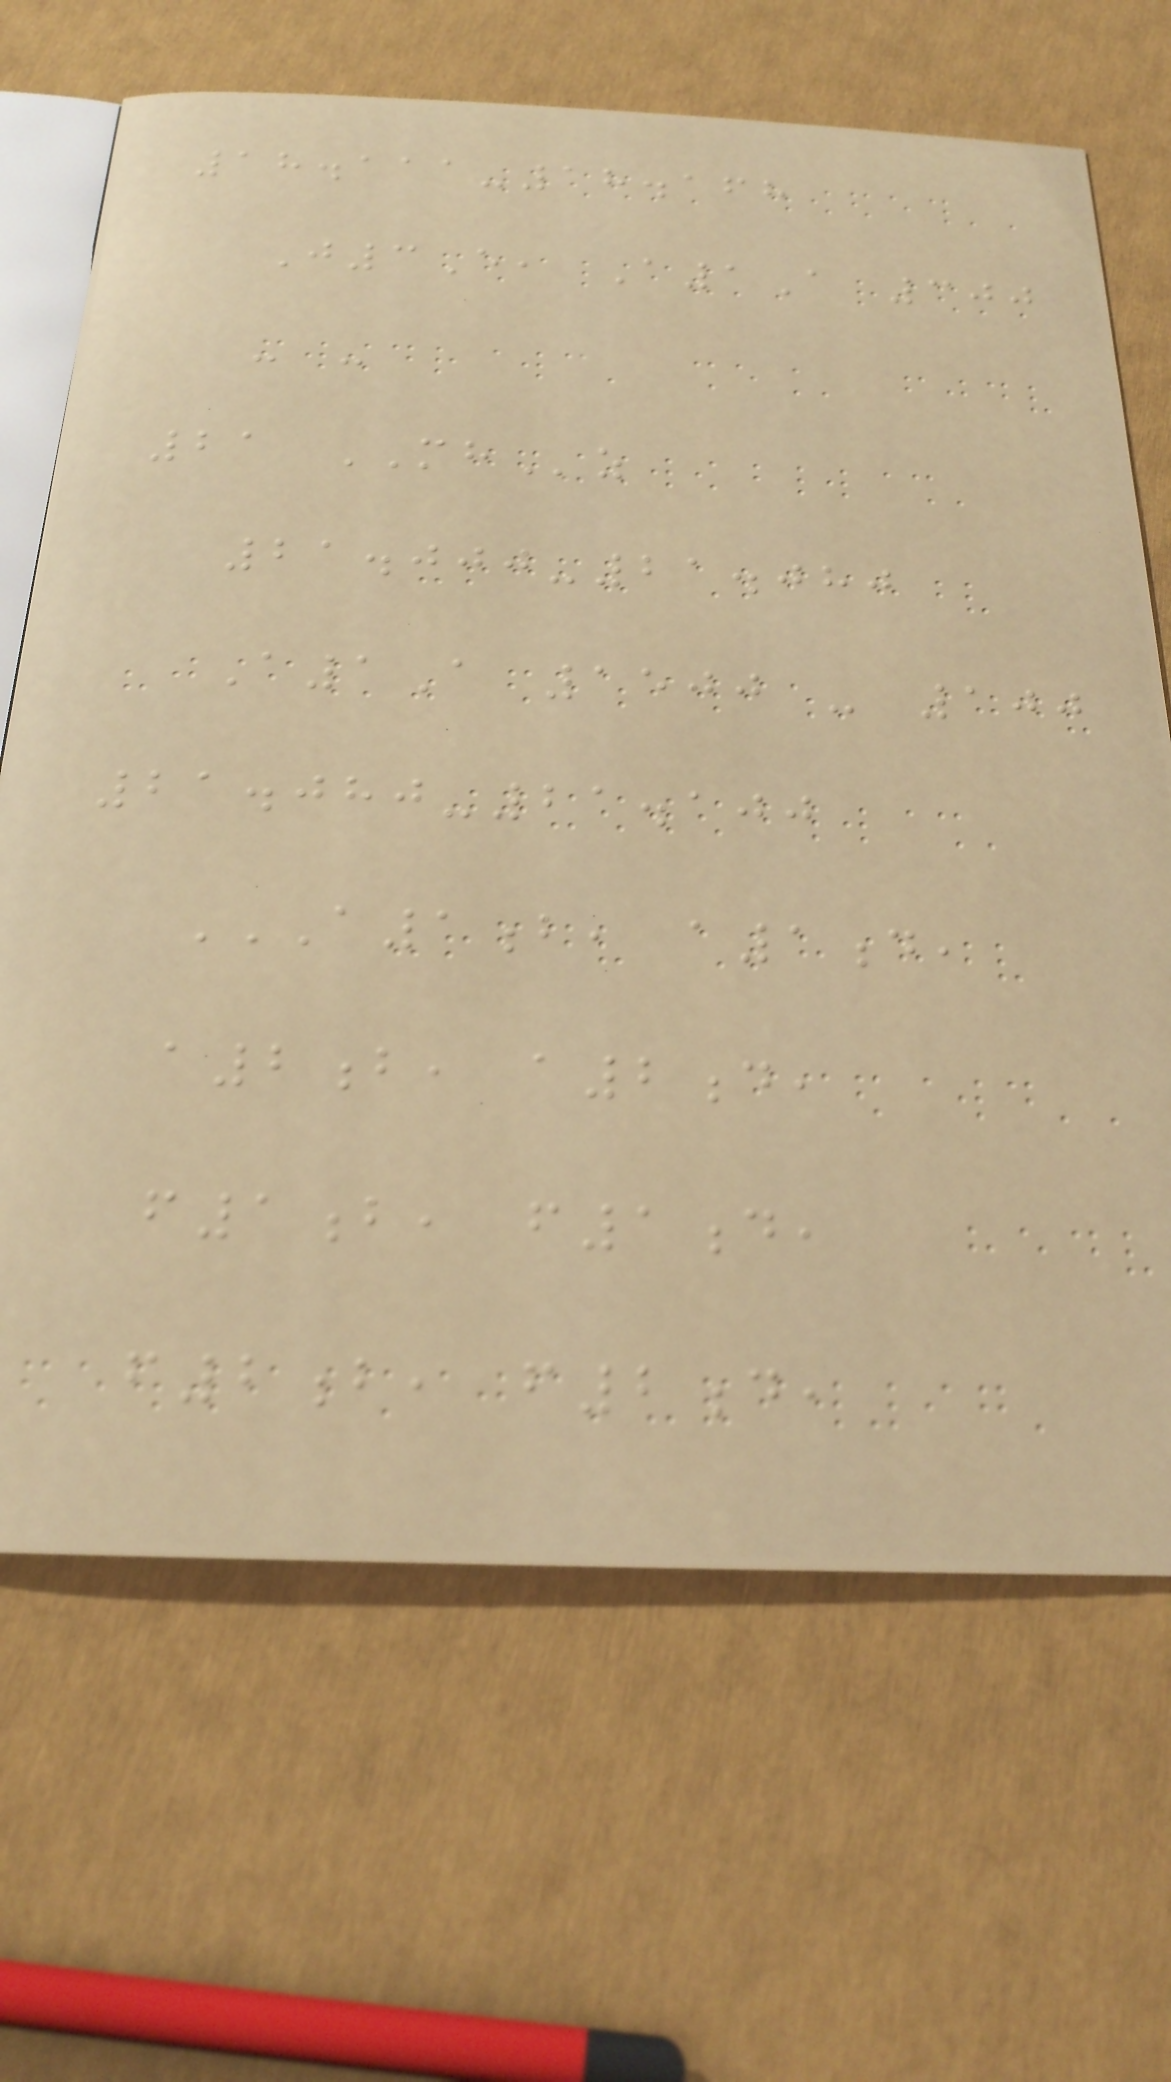18.111-18.168
J3E, A1A 300
- -
21 MHz
21.000-21.080
A1A 1500 - 100
21.080-21.100
A1B, A1D,
A2B, A2D,
F1B, F1D,
F2B, F2D,
